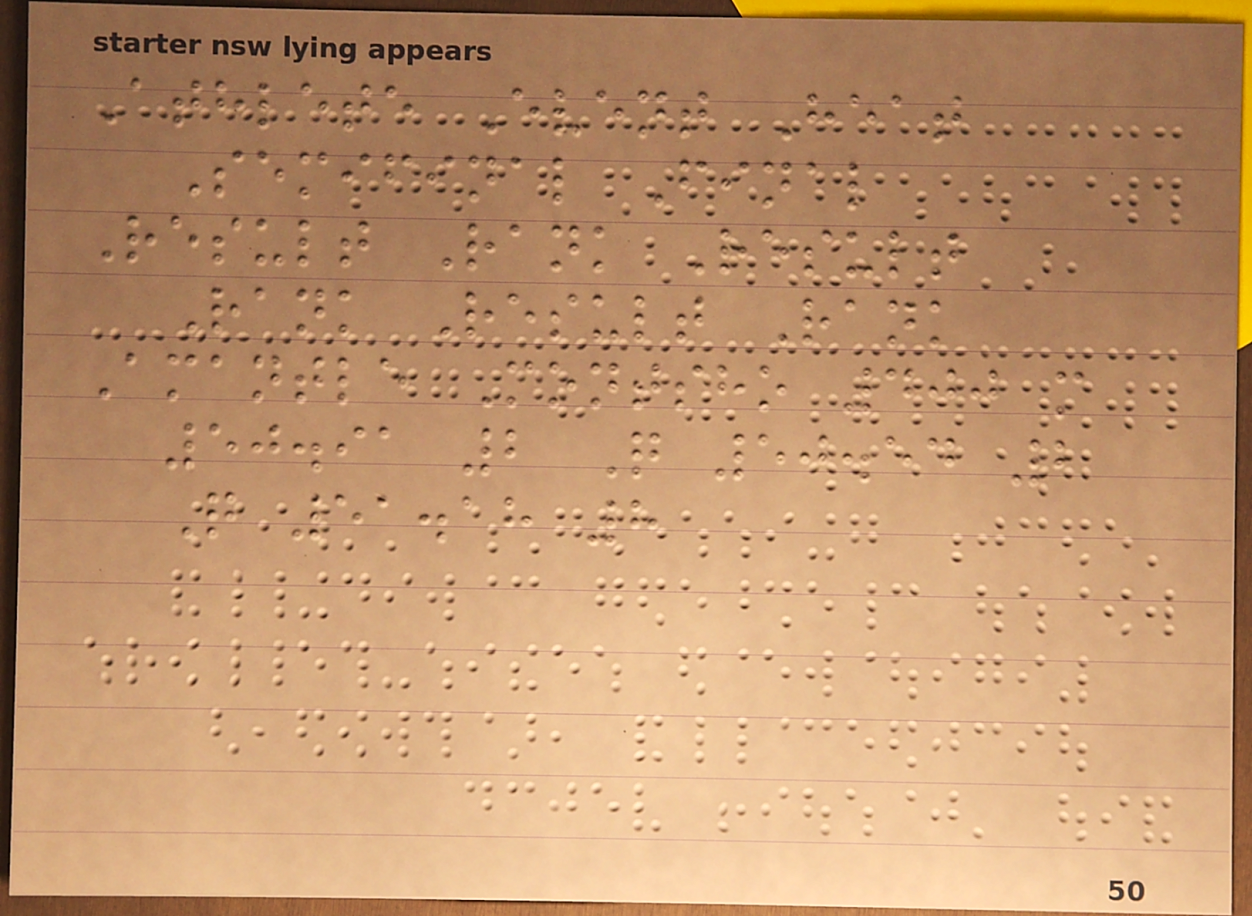Athlete Event Heat
Semifinal Final
Result Rank Result
Rank Result Rank
Amantle Montsho 400 m
50.91 2 Q 50.54 2
Q 51.18 8
